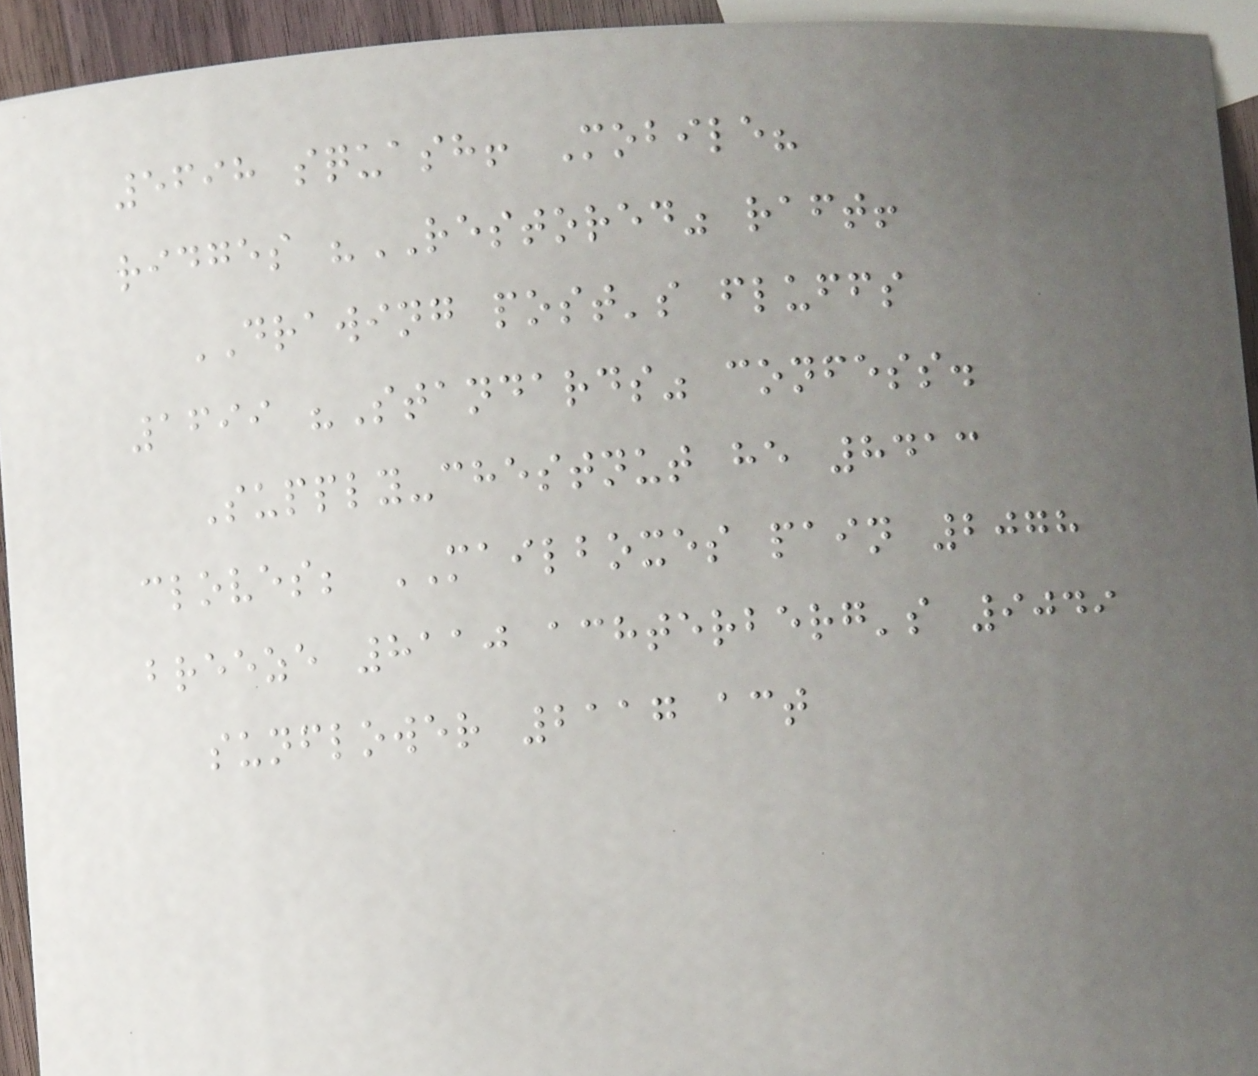5698 squash! Mobile?
ridges "RESTORED" raft!
DRAWING post's fluffs
1699 "Standards" confess.
Supply-chestnut he 8413
cloves; MAILBOXES pain 2078
breeze 8110 achterberg's 9049
sunflower 2117 act
